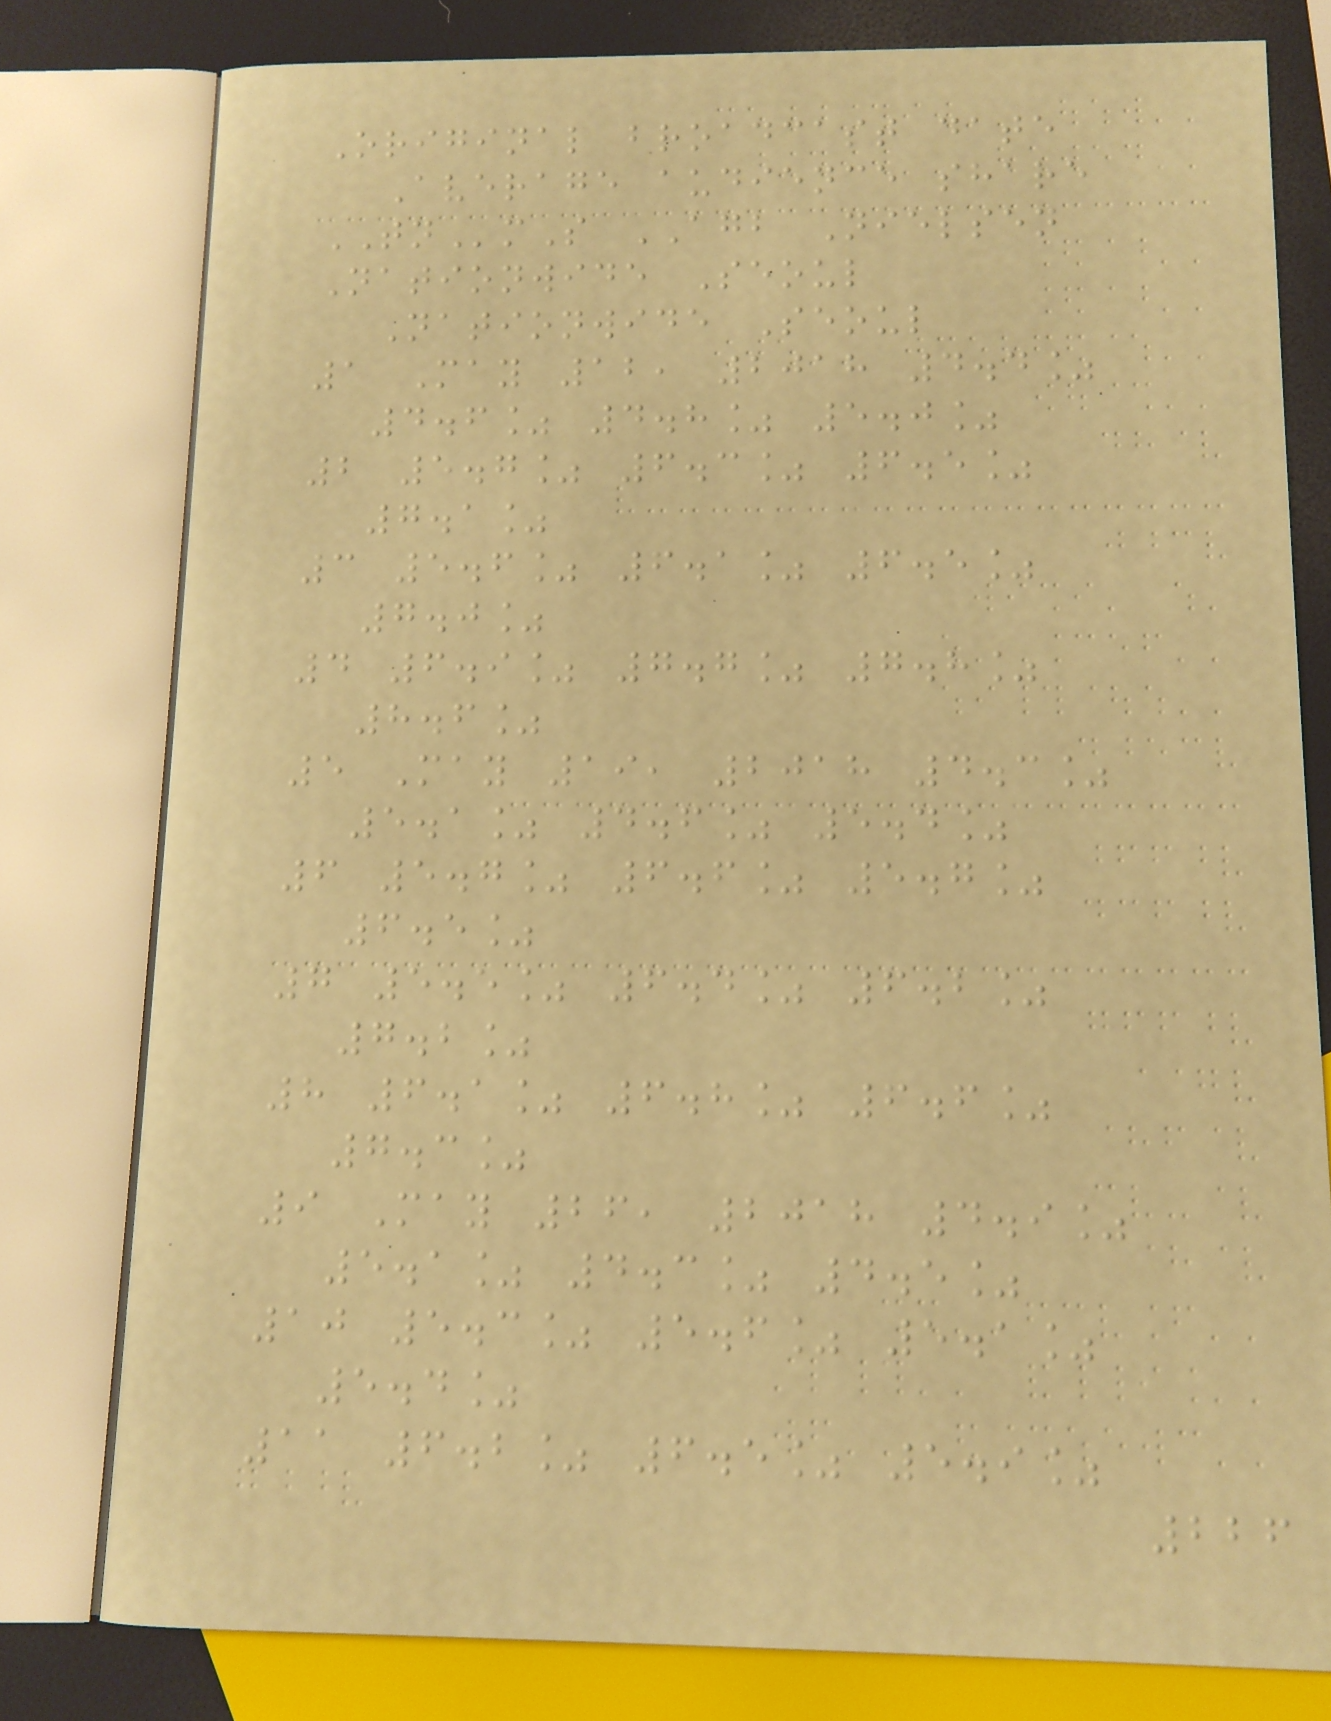Original broadcast date
Average audience share
TNmS AGB Nielsen
Nationwide Seoul
Nationwide Seoul
1 May 12, 2018 4.4%
4.6% 4.8% 5.0%
2 5.7% 6.3% 6.5%
7.1%
3 5.6% 6.1% 6.5%
7.0%
4 6.9% 7.7% 7.8%
8.6%
5 May 19, 2018 4.3%
5.1% 4.6% 5.4%
6 5.7% 6.6% 5.7%
6.5%
7 5.5% 6.4% 6.2%
7.2%
8 6.1% 6.8% 6.6%
7.3%
9 May 26, 2018 4.9%
5.1% 4.3% 4.5%
10 5.3% 5.6% 5.1%
5.4%
11 6.2% 6.5% 5.9%
226
